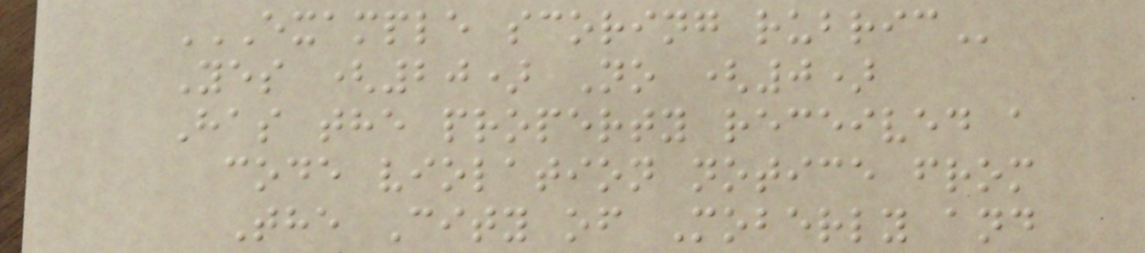EXAMPLE SCORING RUBRIC
Yes (20) No (0)
Has the property received a
code violation notice from
The City of Moberly and
